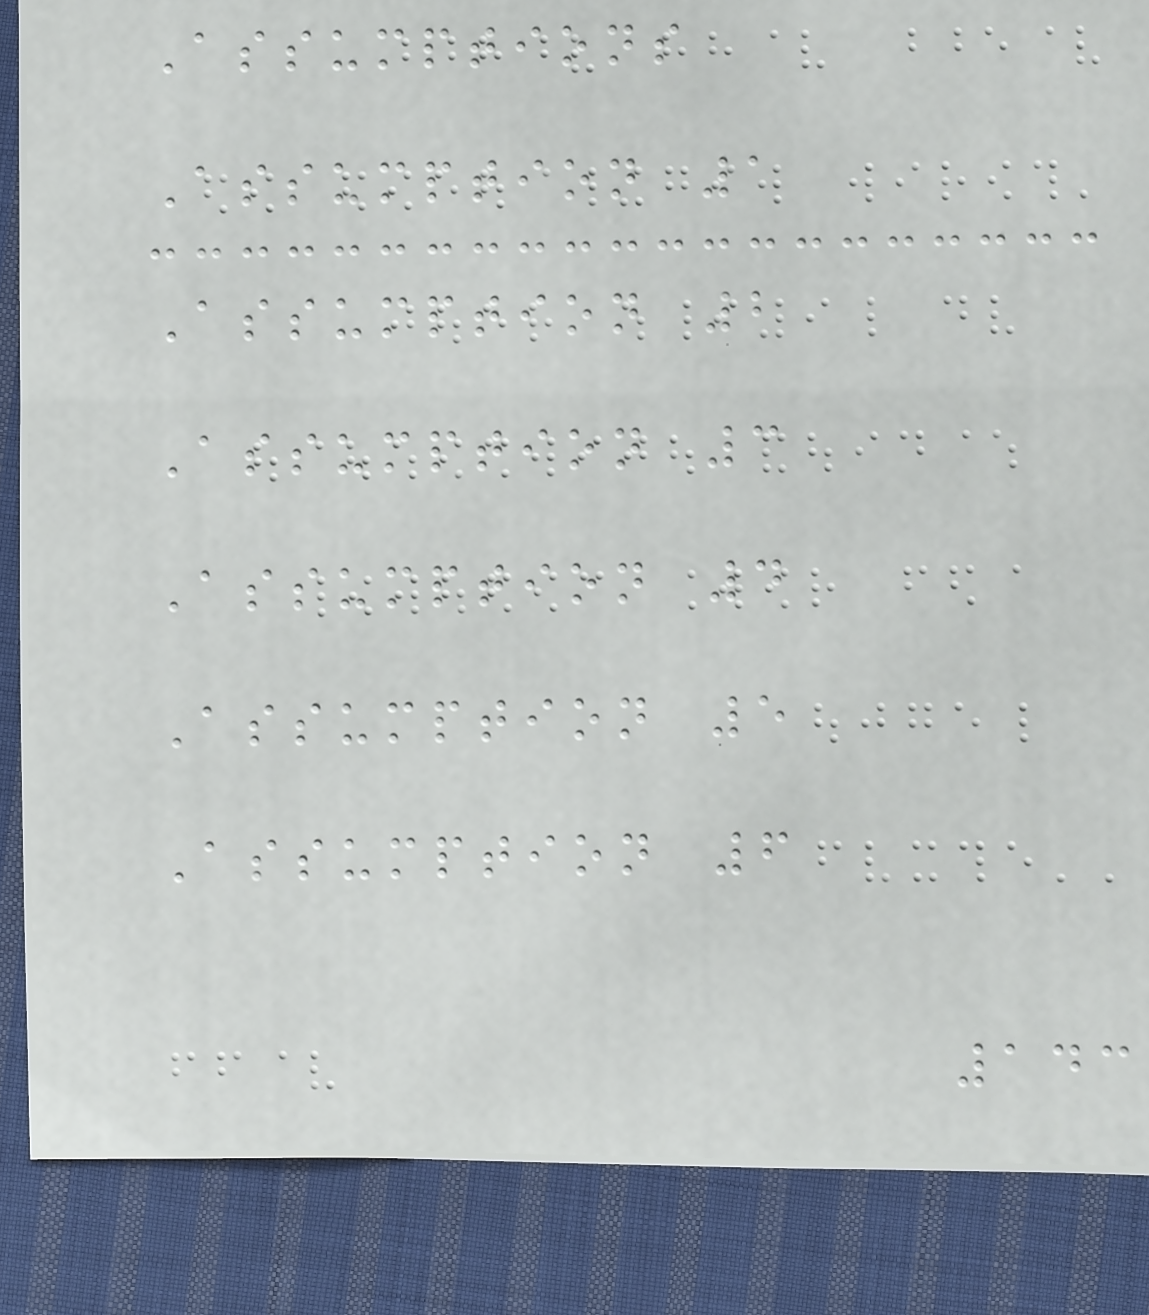Assumptions
Assumption 1
Assumption 2
Assumption 3
Assumption 4
Assumption 5
Assumption 6
143
